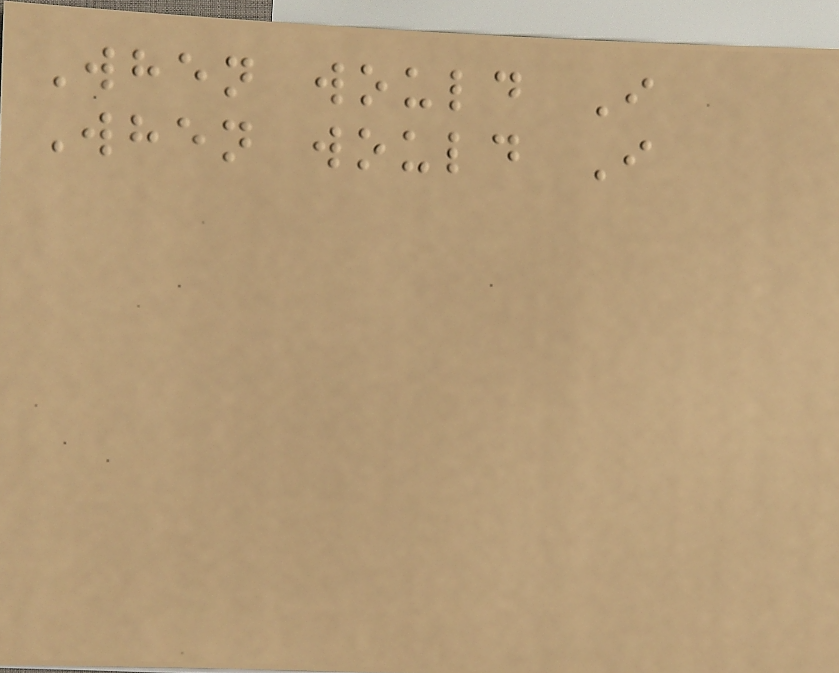When would I
When would I
